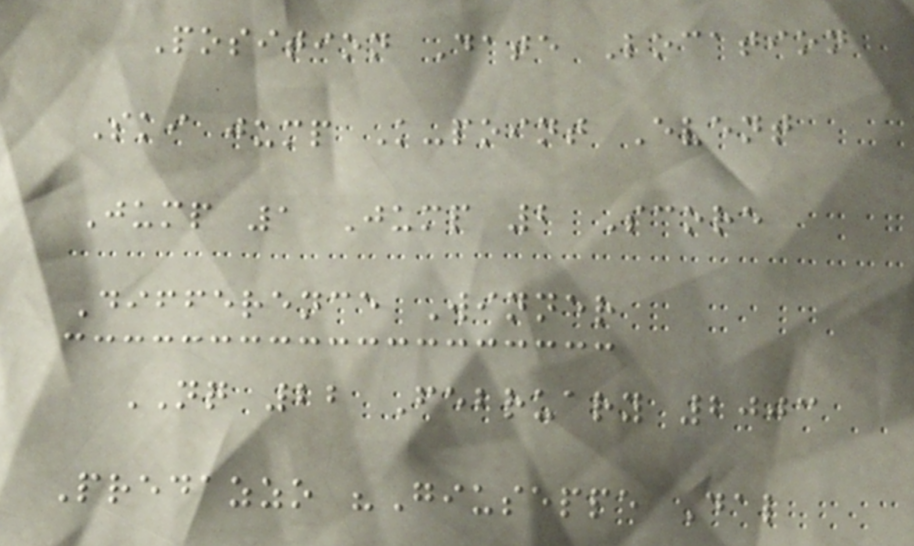Position Date Location
Ski jump K-point Event
Jump 1 Jump 2 Score
Difference Winner
NQ 22 February 2003
Predazzo "Giuseppe Dal
